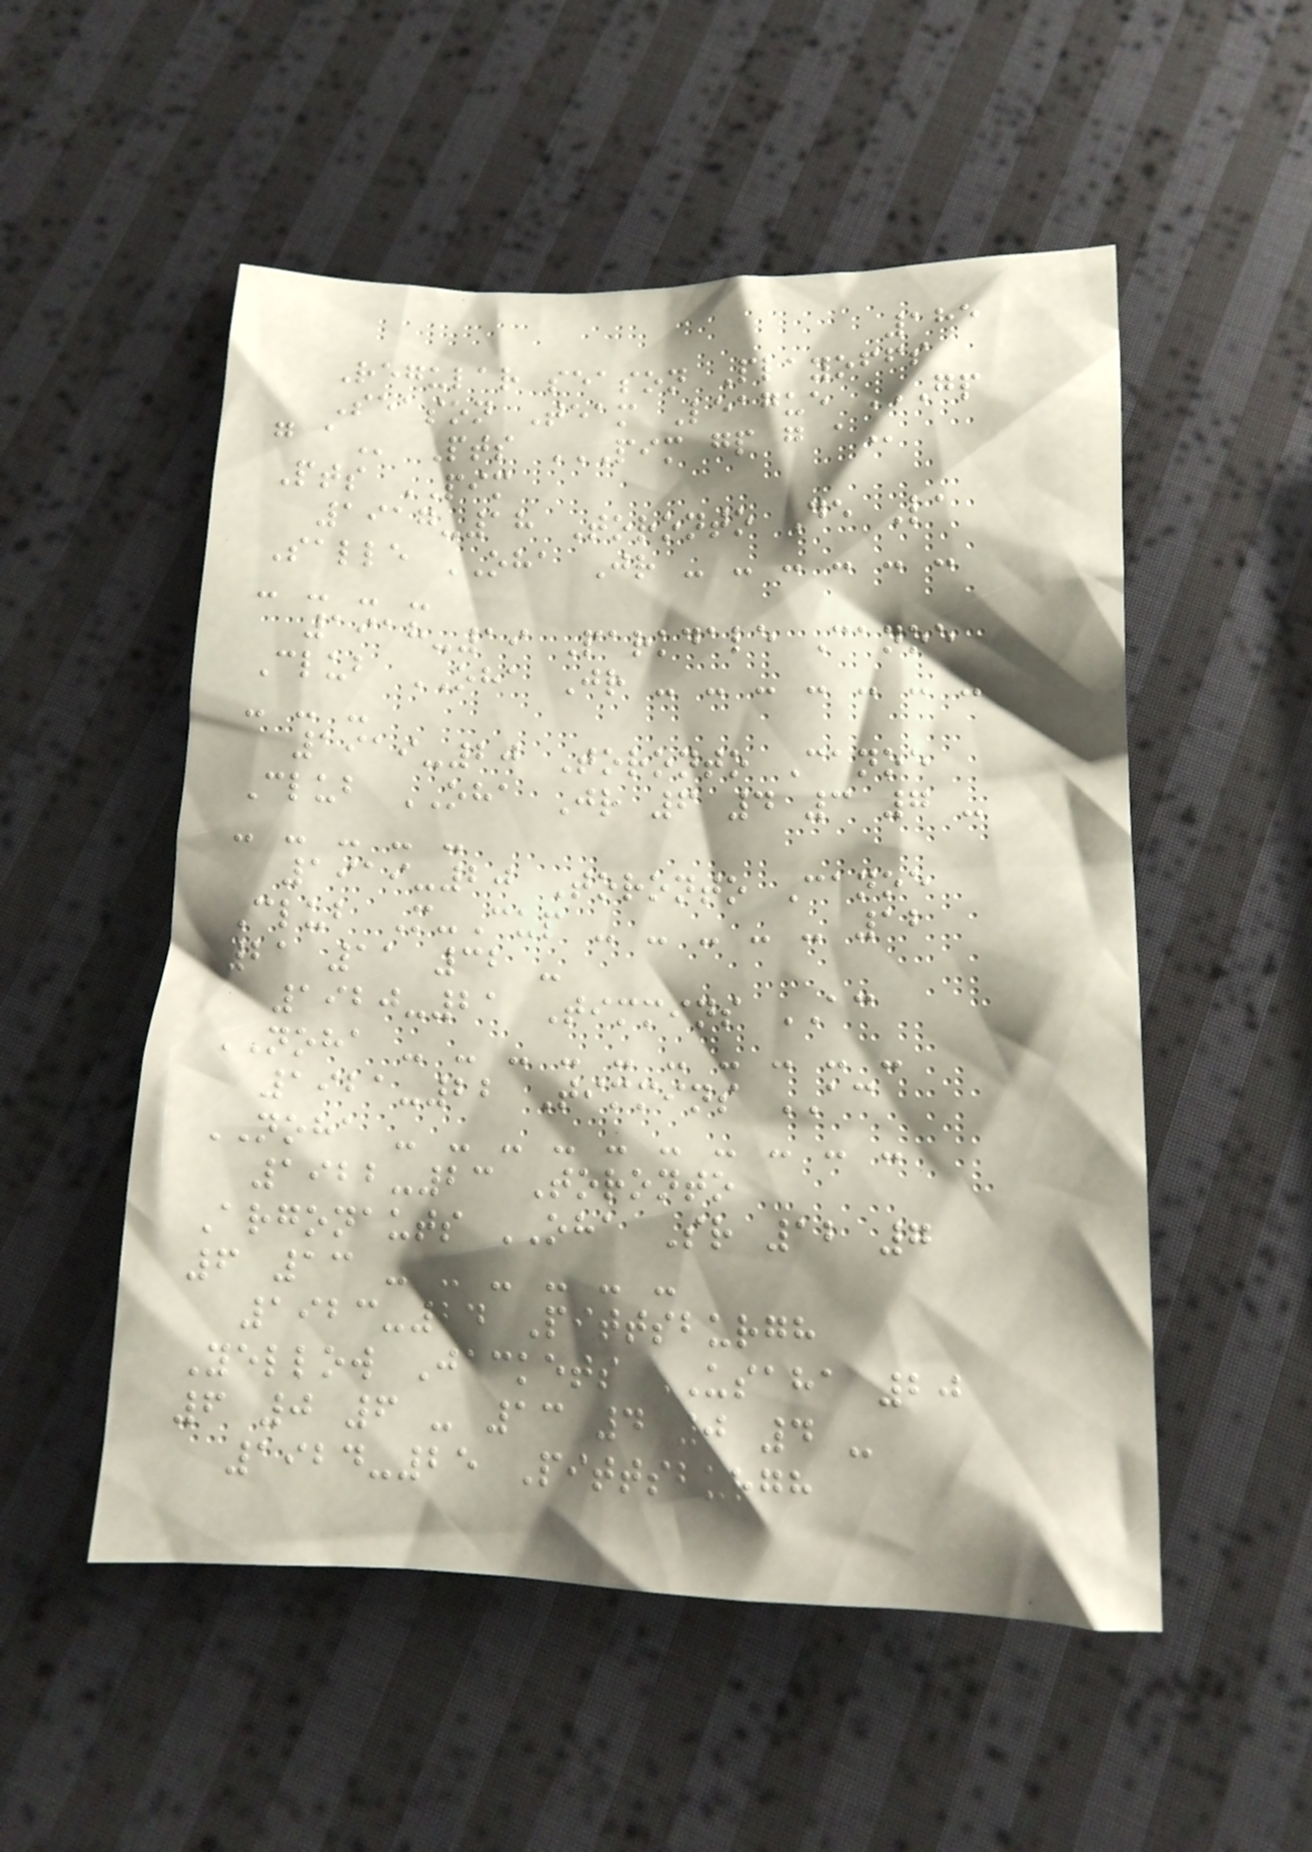185
Regular season Playoffs
Season Team League GP
G A Pts PIM GP G A
Pts PIM
1917-18 Toronto De La
Salle OHA Jr - - - - - -
- - - -
1918-19 Parkdale Canoe
Club OHA Jr - - - - - - -
- - -
1919-20 Toronto Canoe
Club OHA Jr 6 4 3 7 -
- - - - -
1919-20 Toronto Canoe
Club M-Cup - - - - - 12
21 11 32 -
1920-21 Timmins AC
NOHA - - - - - - - - - -
1921-22 Timmins AC
NOHA - - - - - - - - - -
1922-23 Toronto
Argonauts OHA Sr 12 7
6 13 - - - - - -
1923-24 Pittsburgh
Yellow Jackets USAHA 20
6 0 6 - 13 4 0 4 -
1924-25 Pittsburgh
